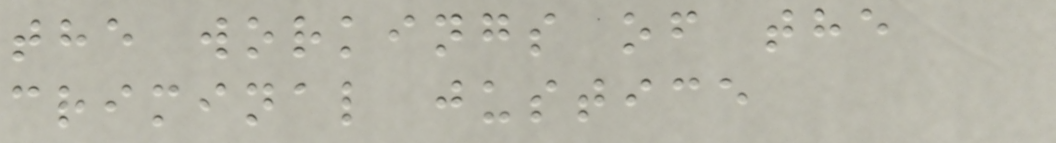the workings of the
criminal justice
